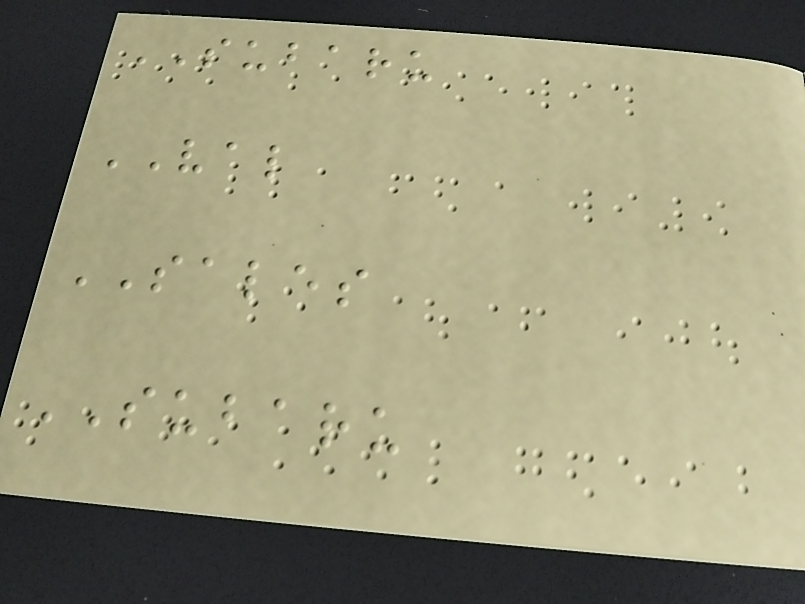SUBARU
VAL
SALES
SUBARU
